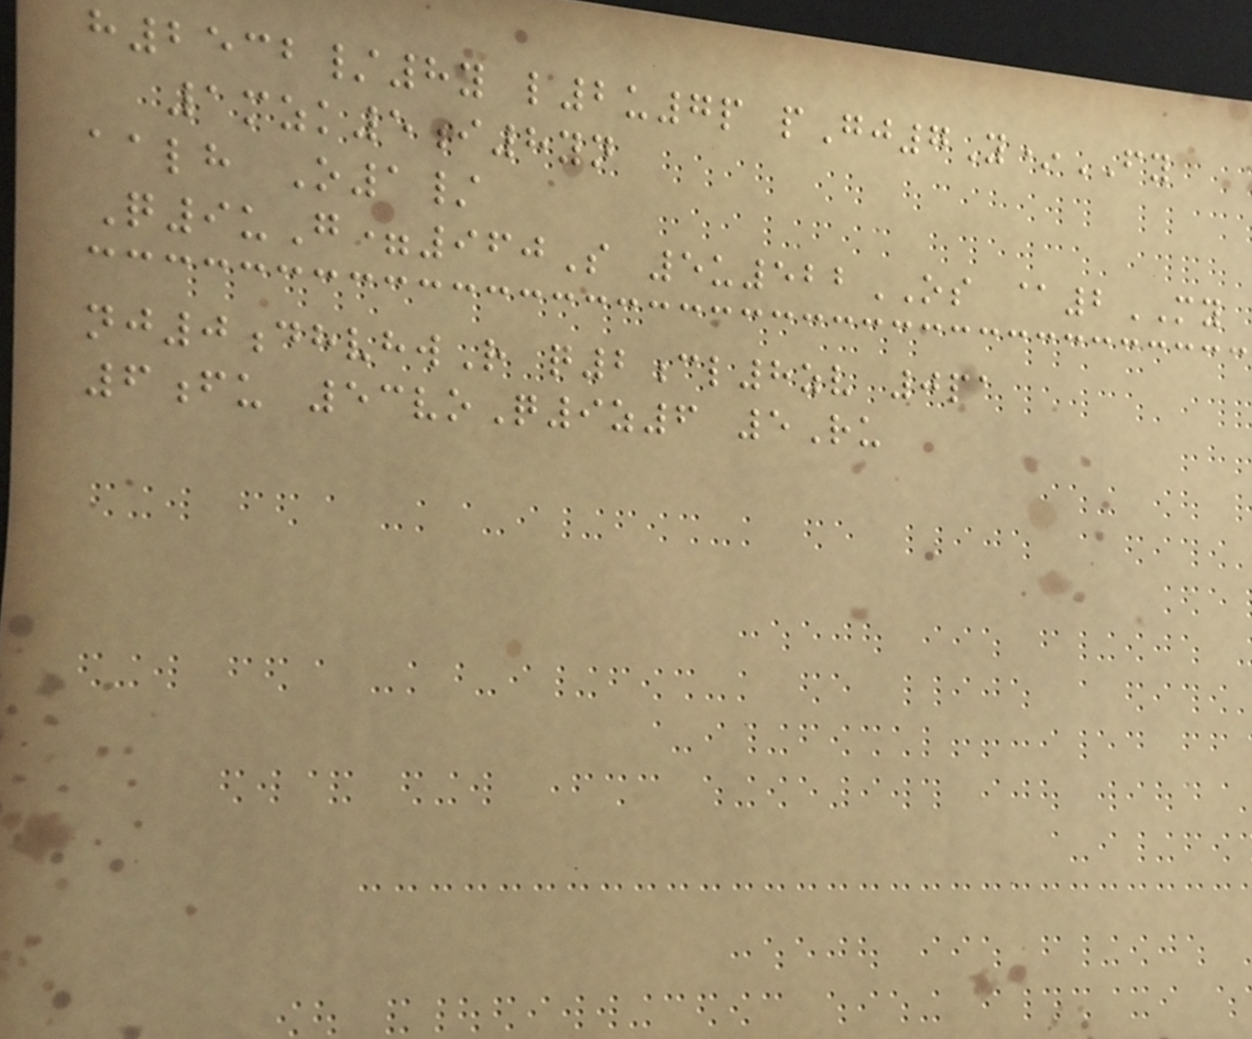h2532/8y l2u7p pGj7Y*FY
1mzk5i8yn
aalh O1/
Q9uG=960S 5u522OS @2MY
nj0dhvhwR q2cl8zv 0pa
6fu 53voQ9z6 5Ru
